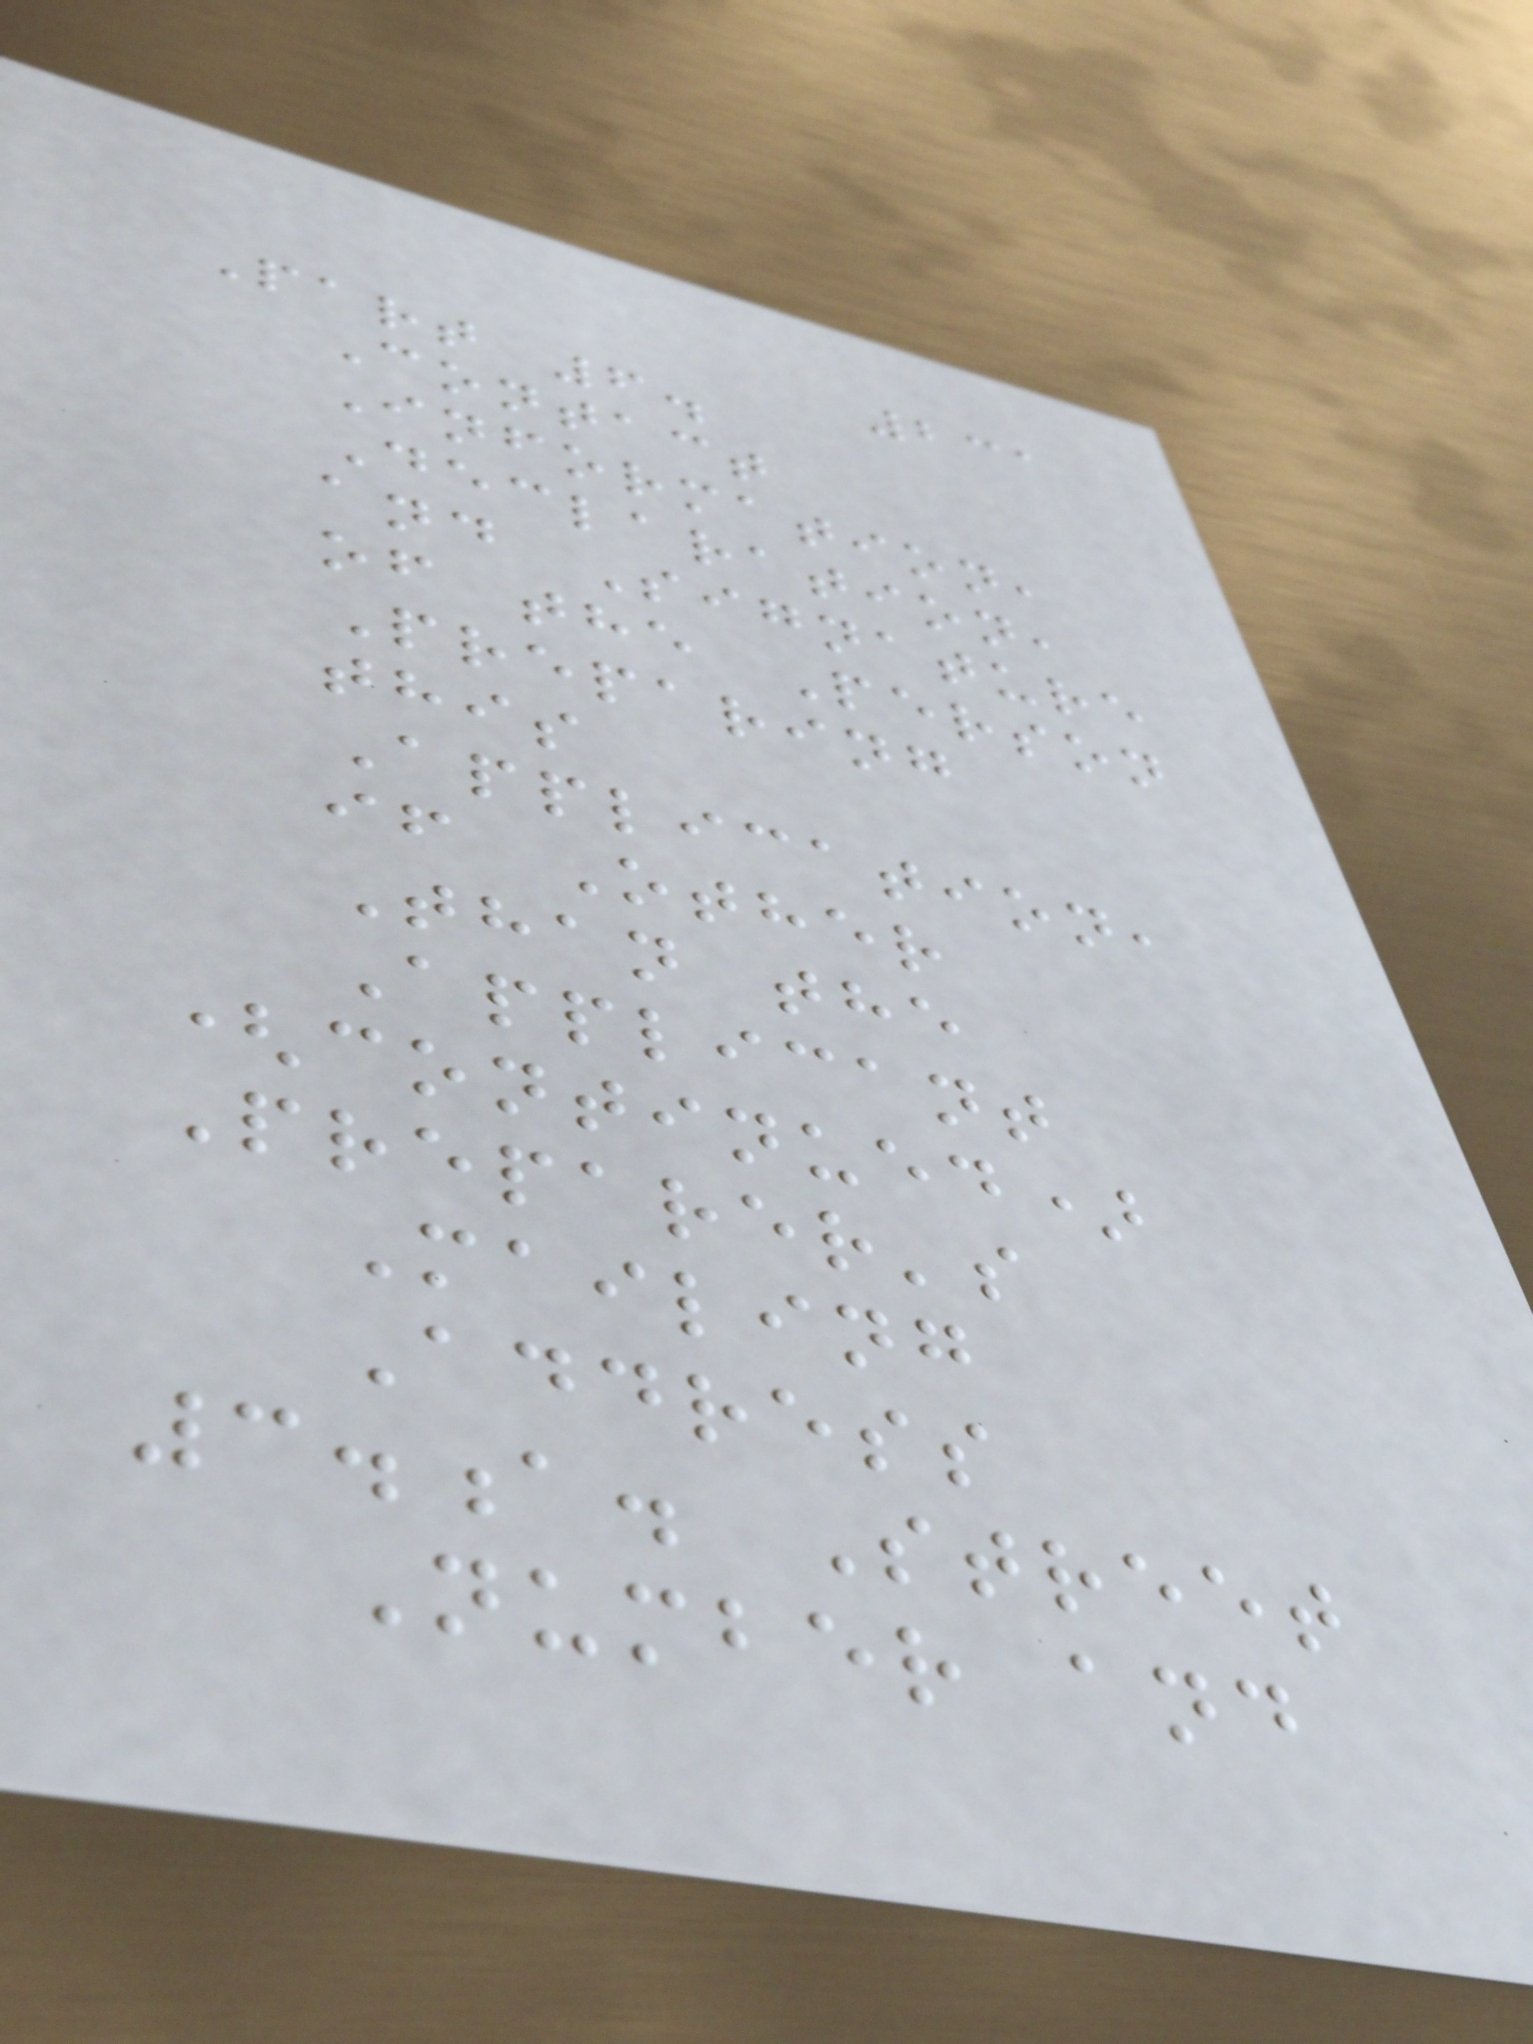231
Part 6.
Contact
Information,
Declaration,
and Signature
of the Person
Preparing
this
Application,
if Other
Than the
Applicant
(continued)
Preparer's
Mailing
Address
3.a. Street
Number and
